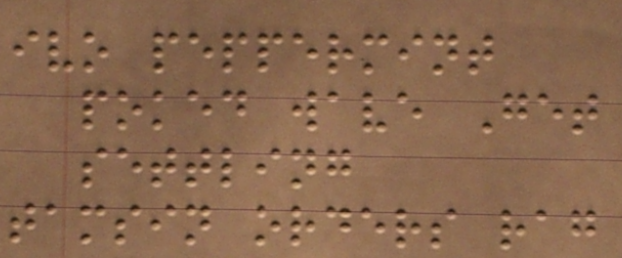ivo peppermint
poked wave Get
settling
tamsin orders rag
